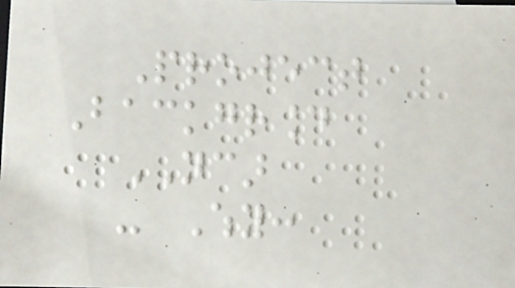Project
Background
NCAR
- Why:
